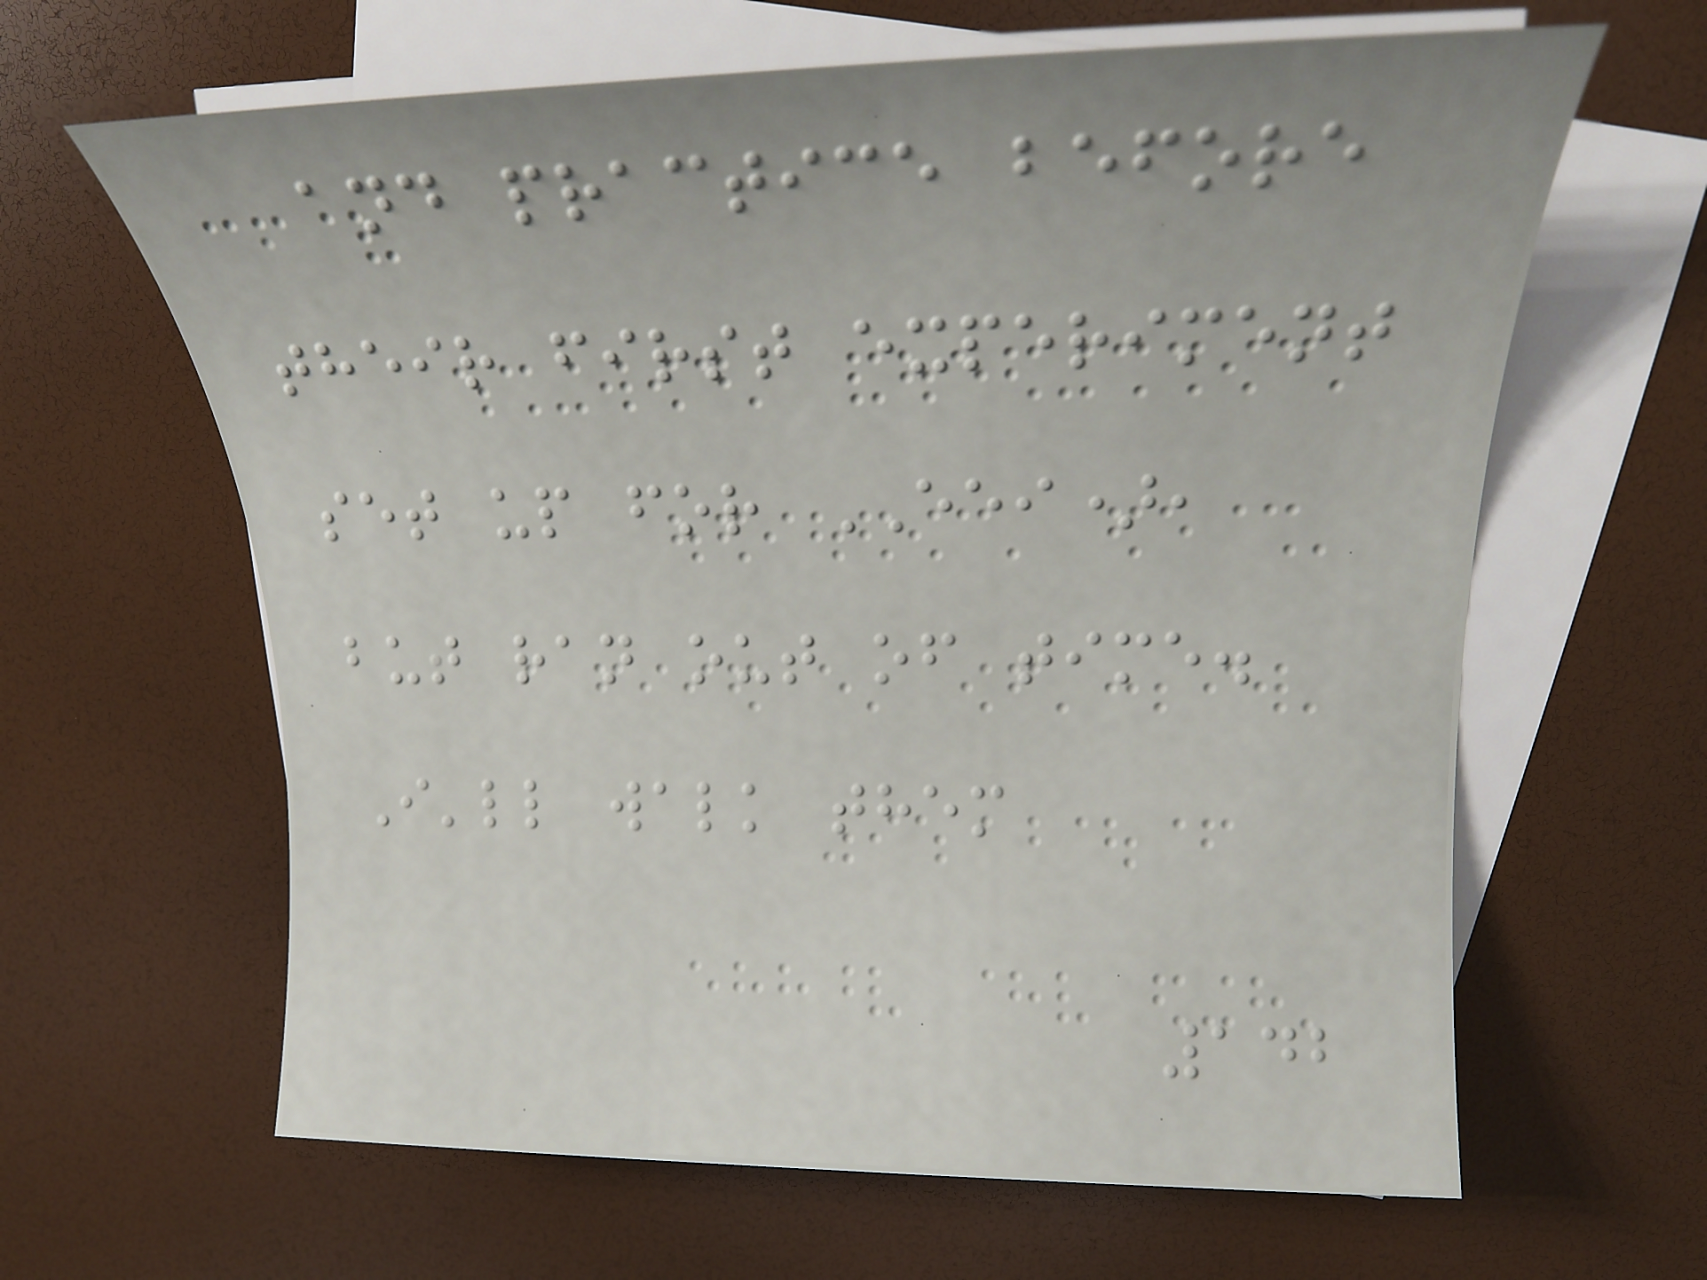and practice before
their first experiment
set up for EEI),
but ran out of time.
I'll walk them
142
